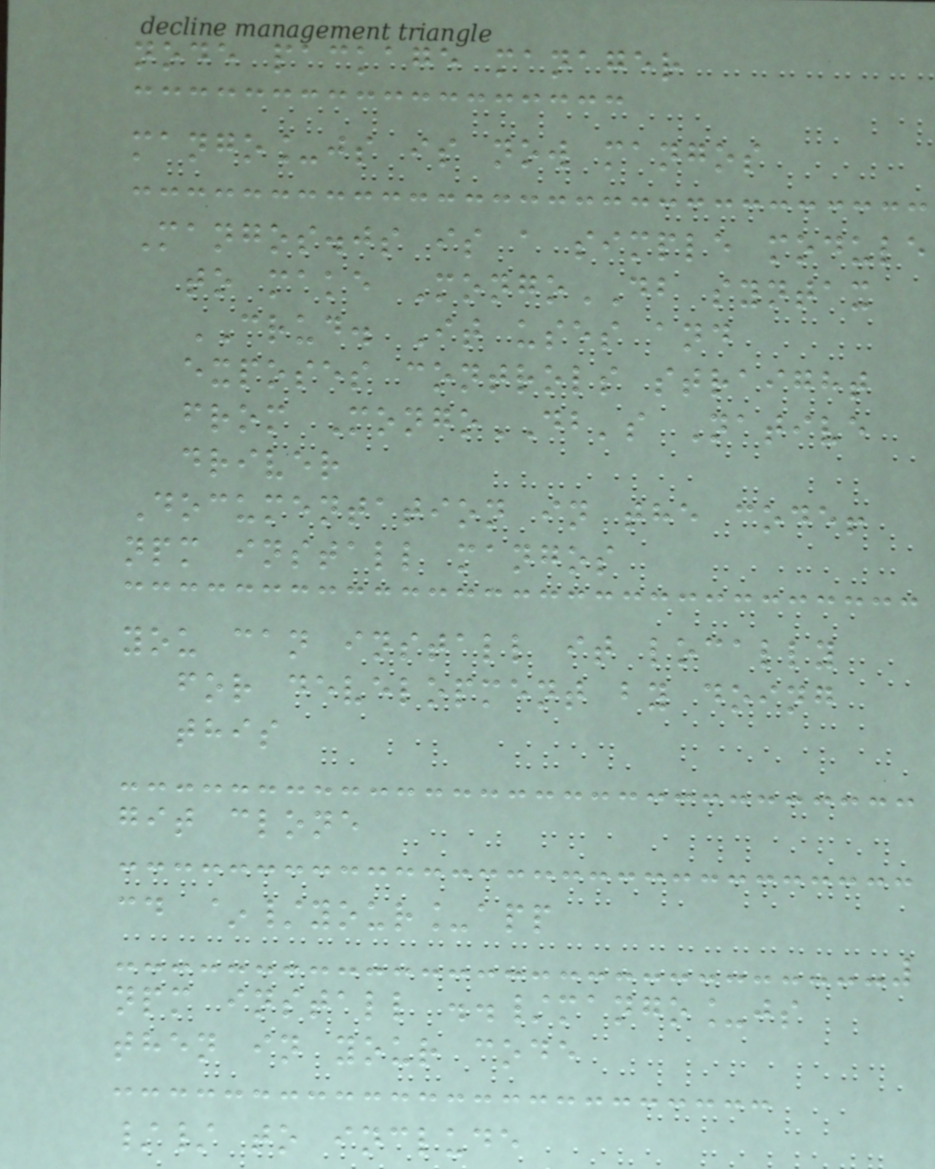node package manager
mango_js is now mangos
Mangos.js is a simple module
to make MongoDB syntax
CRUD. It uses and
exposes controls straight
from MongoDB's Native
driver
Documentation in the code!
npm install mangos
you can install it locally
for development by doing
this
git clone
cd ~/your_app
npm install ../mango_js
then in your code
// to include
